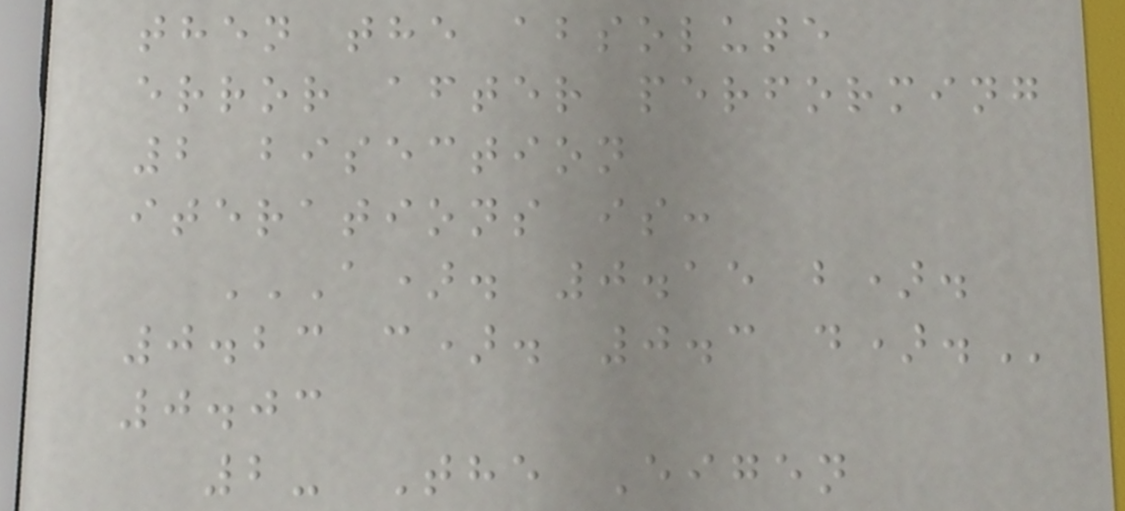then the absolute
error after performing
2 bisection
iterations is:
A). 0.15 B).
0.23 C). 0.3 D).
0.03
2- The Eigen
